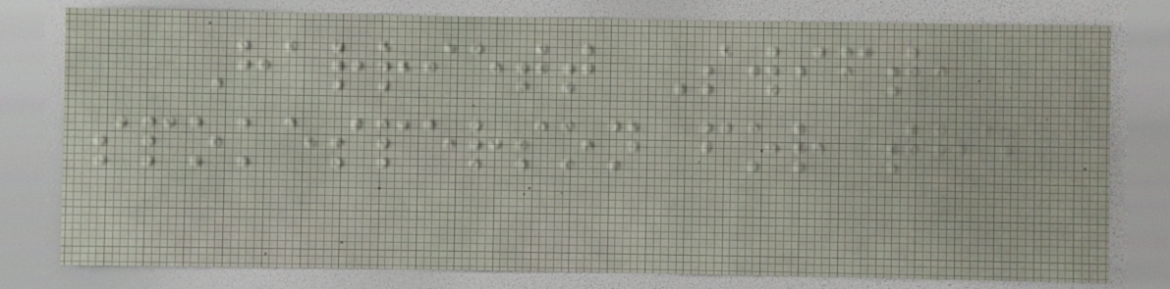Harriett Swift,
spokesperson for the
